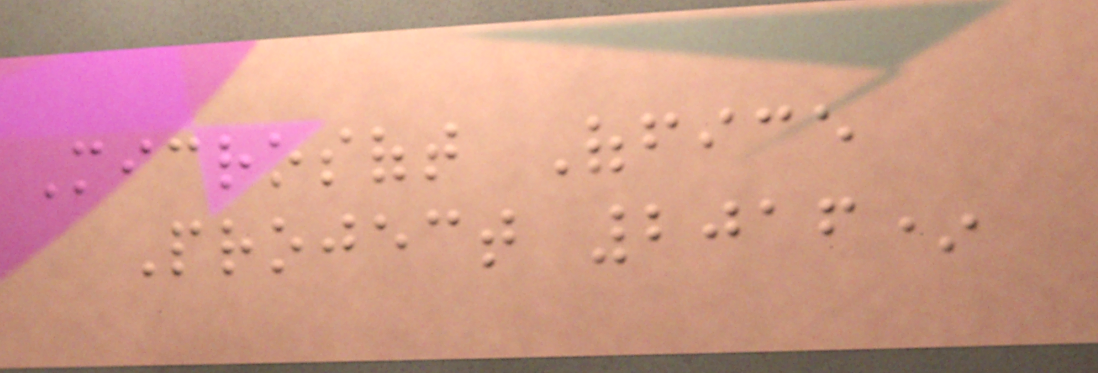Microsoft Office
Project 2016*
